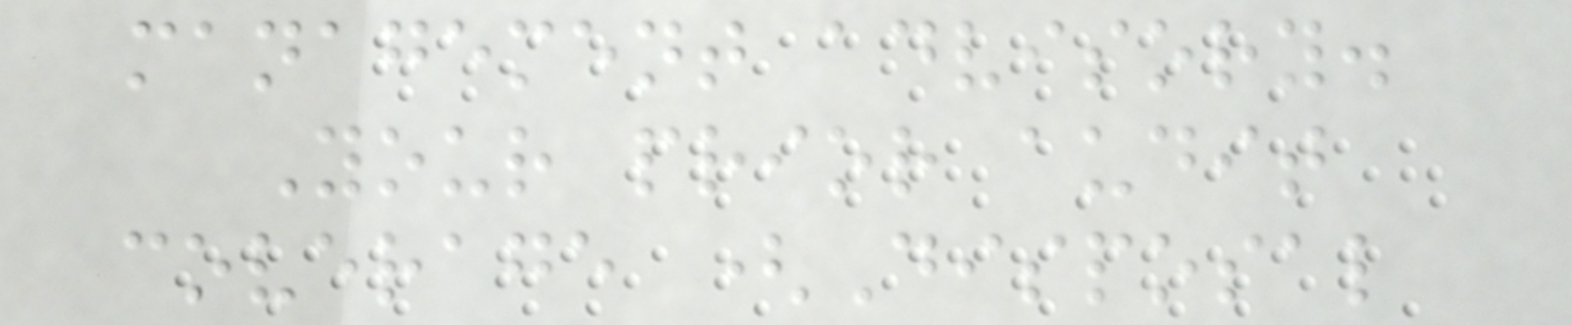management advisory.
Your prior audit
coverage (Disposal
